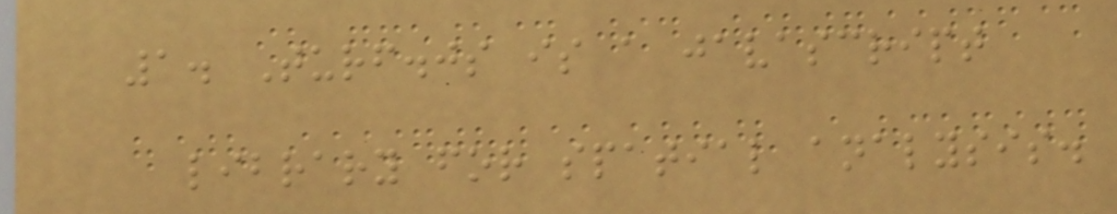1. Turf.js is a javascript
library for spatial analysis.
